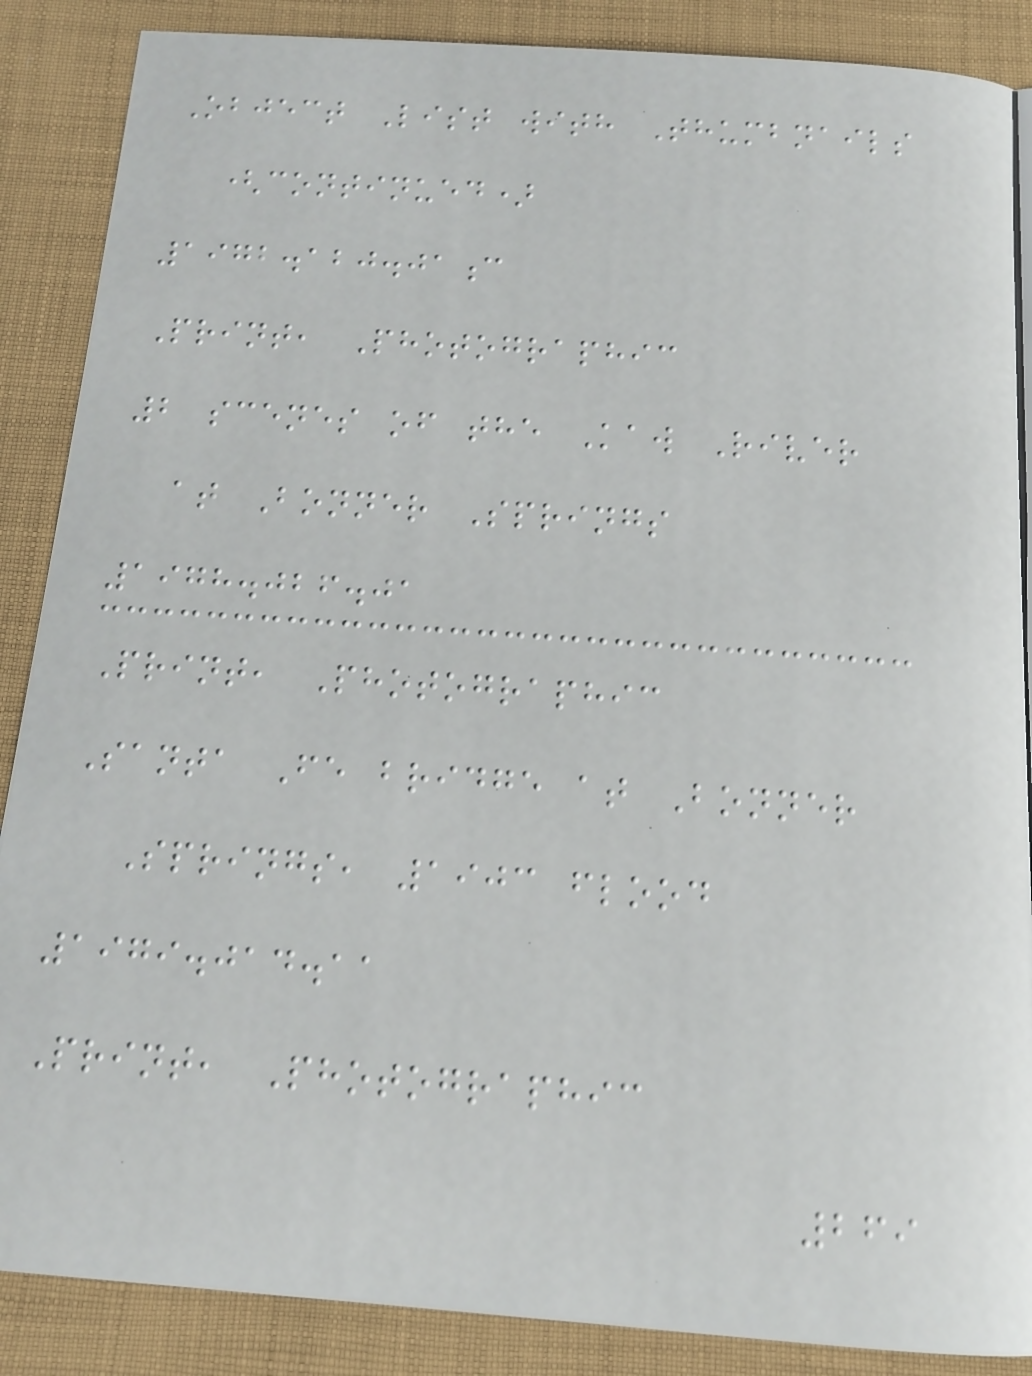Object List with Thumbnails
(continued)
1972.120.01c
Print, Photographic
2 scenes of the Kaw River
at Bonner Springs
1978.026.01
Print, Photographic
Santa Fe bridge at Bonner
Springs, 1903 flood
1979.014.11
Print, Photographic
269
